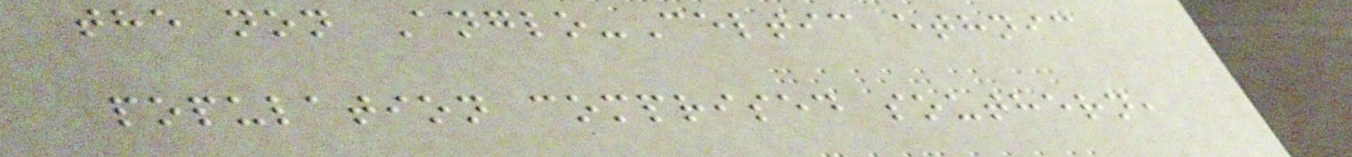the non Anglo-Celtic ethnic
population comprised southern,
